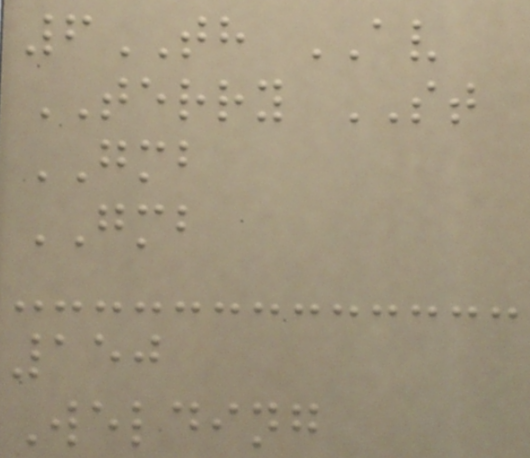6TH AV
TERRY ST
GMB
GMB
150
Welding
